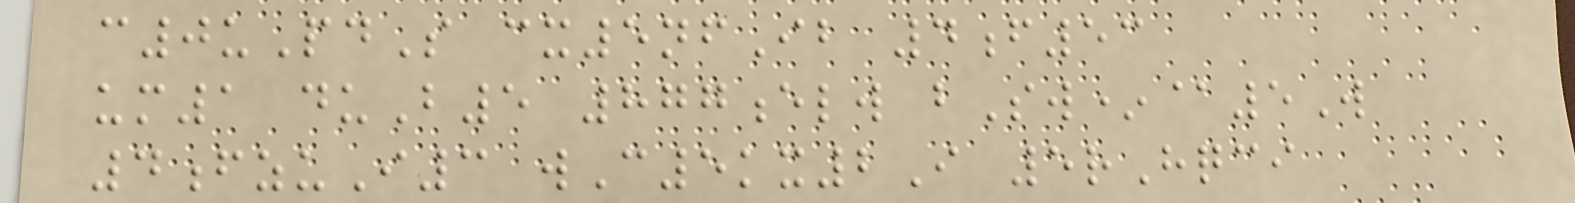c0uPdS cx5nfIb 4f53
um1 duB5 877elw bSw*@5W
4fzuI3 wC5kx2I 5rHqci
